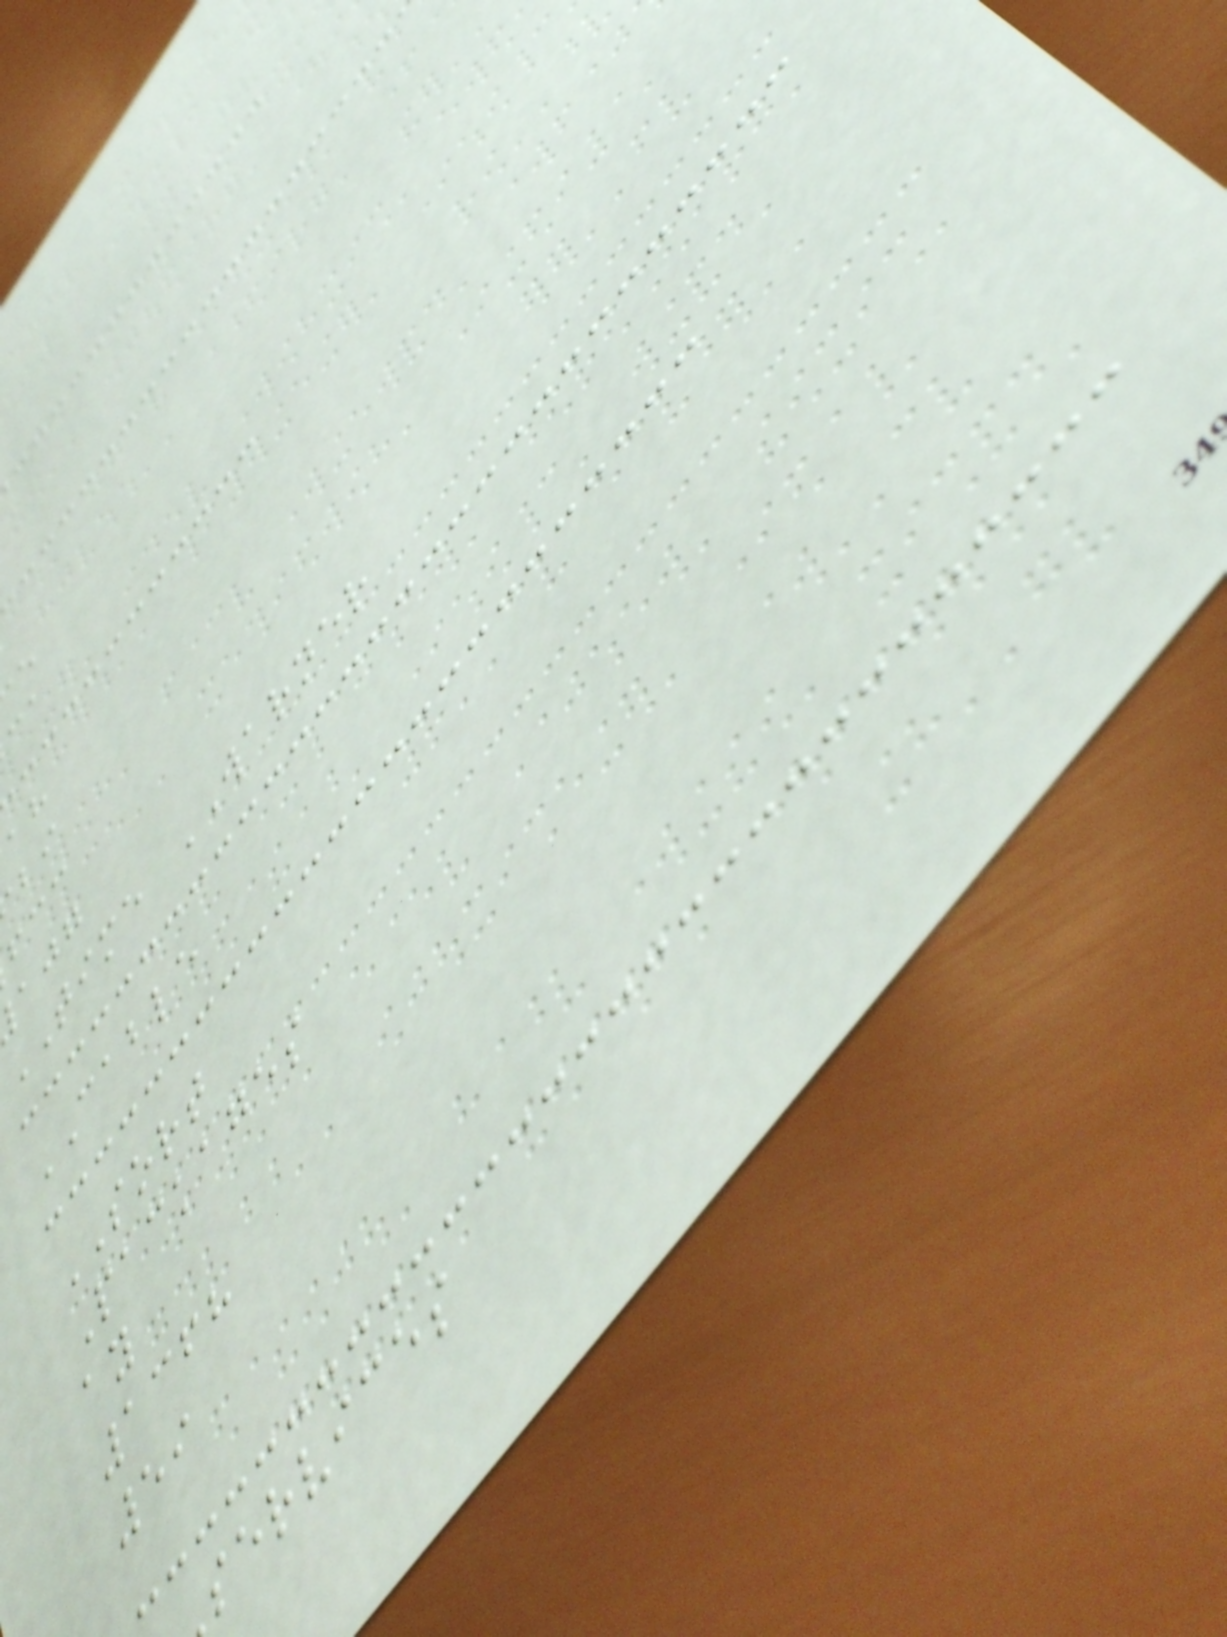TIME WARNER
CABLE
SORT
Packages
ay
1368
59
services
